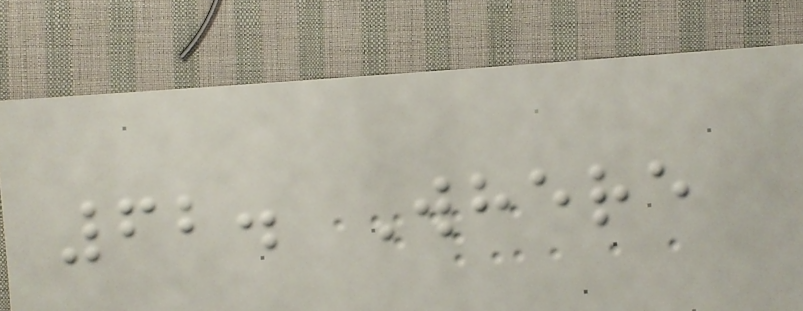62. Where
